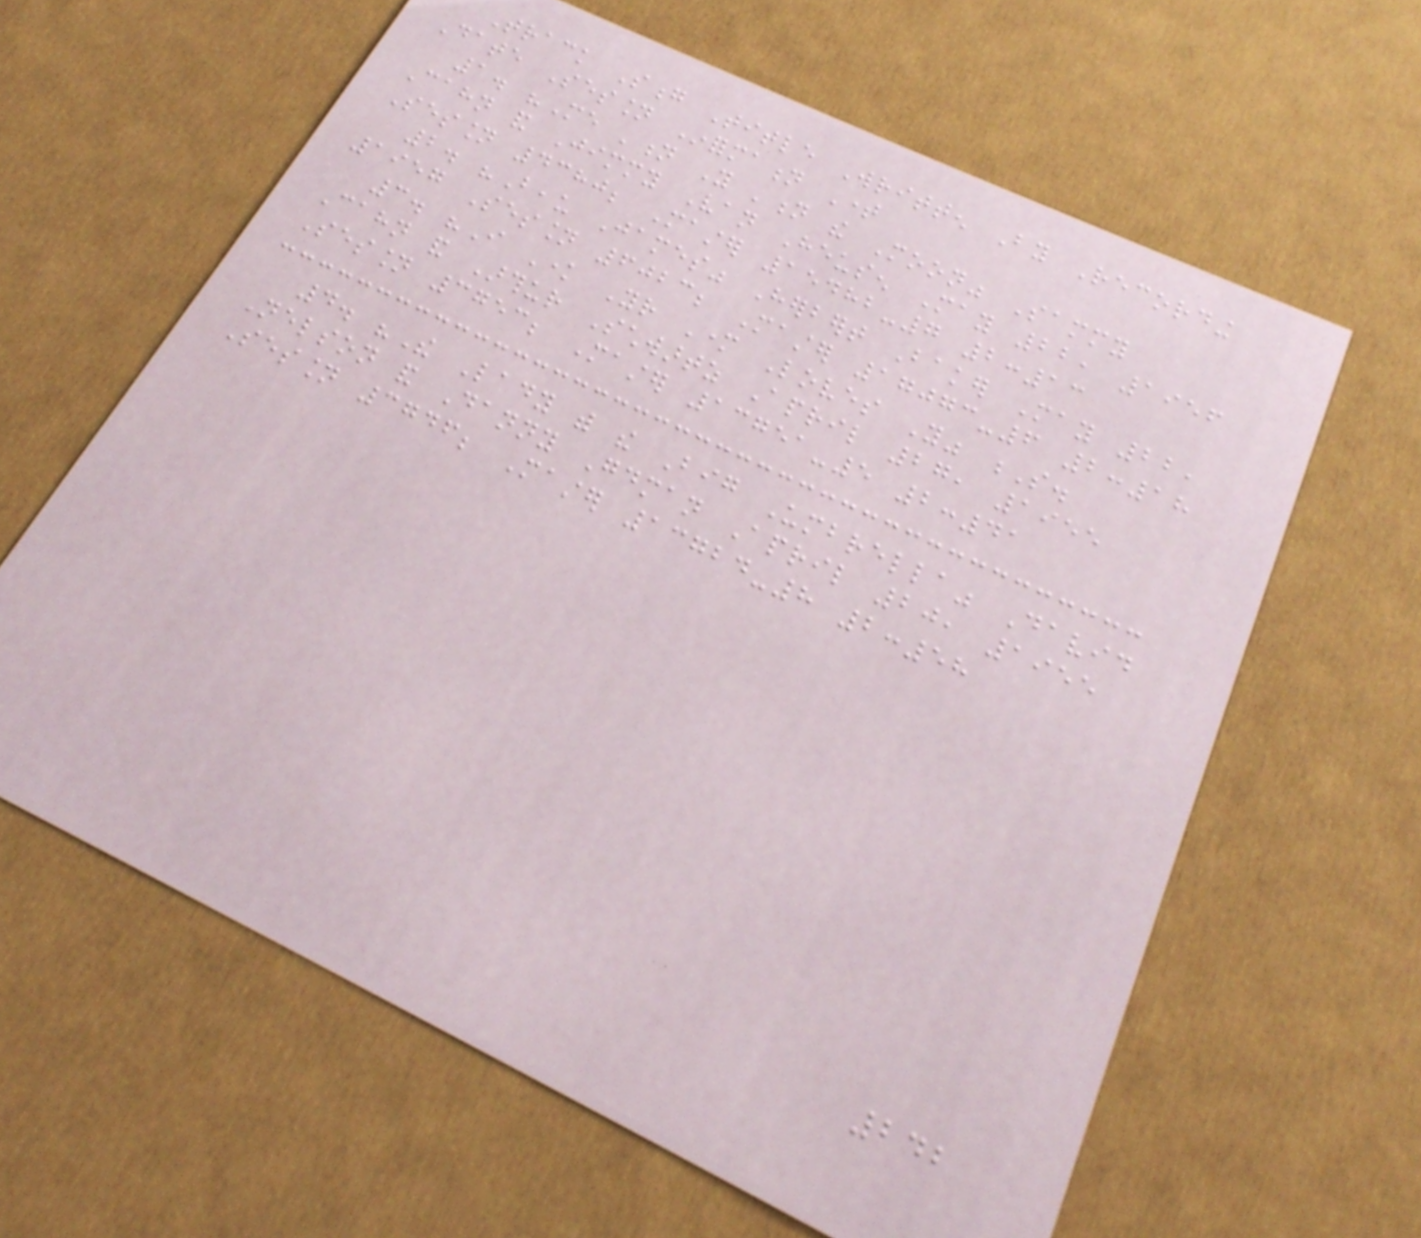Track Song Title Written By Recording
Date Session Information Time
1. "Me 'n You 'n the Moon" Sammy
Cahn and Jimmy Van Heusen May 22, 1956
Session 4380; Master 15482-7 2:13
2. "Beau James" Herbert Baker May 22,
1957 Session 6023; Master 17073-6 2:18
3. "I Know Your Mother Loves You" S.
Cahn and Arthur Schwartz April 27, 1955
Session 3753; Master 13751-5 2:41
4. "The Lady with the Big Umbrella" David
Nelson and Danny Goodman April 20, 1955
Session 3746; Master 13724-8 2:58
242
